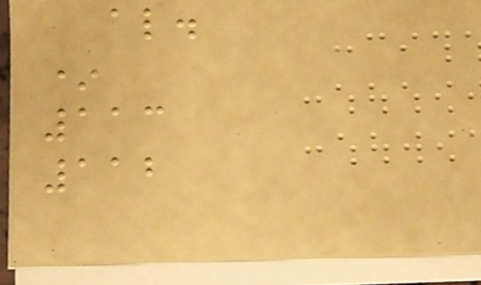al.
*
113
112
